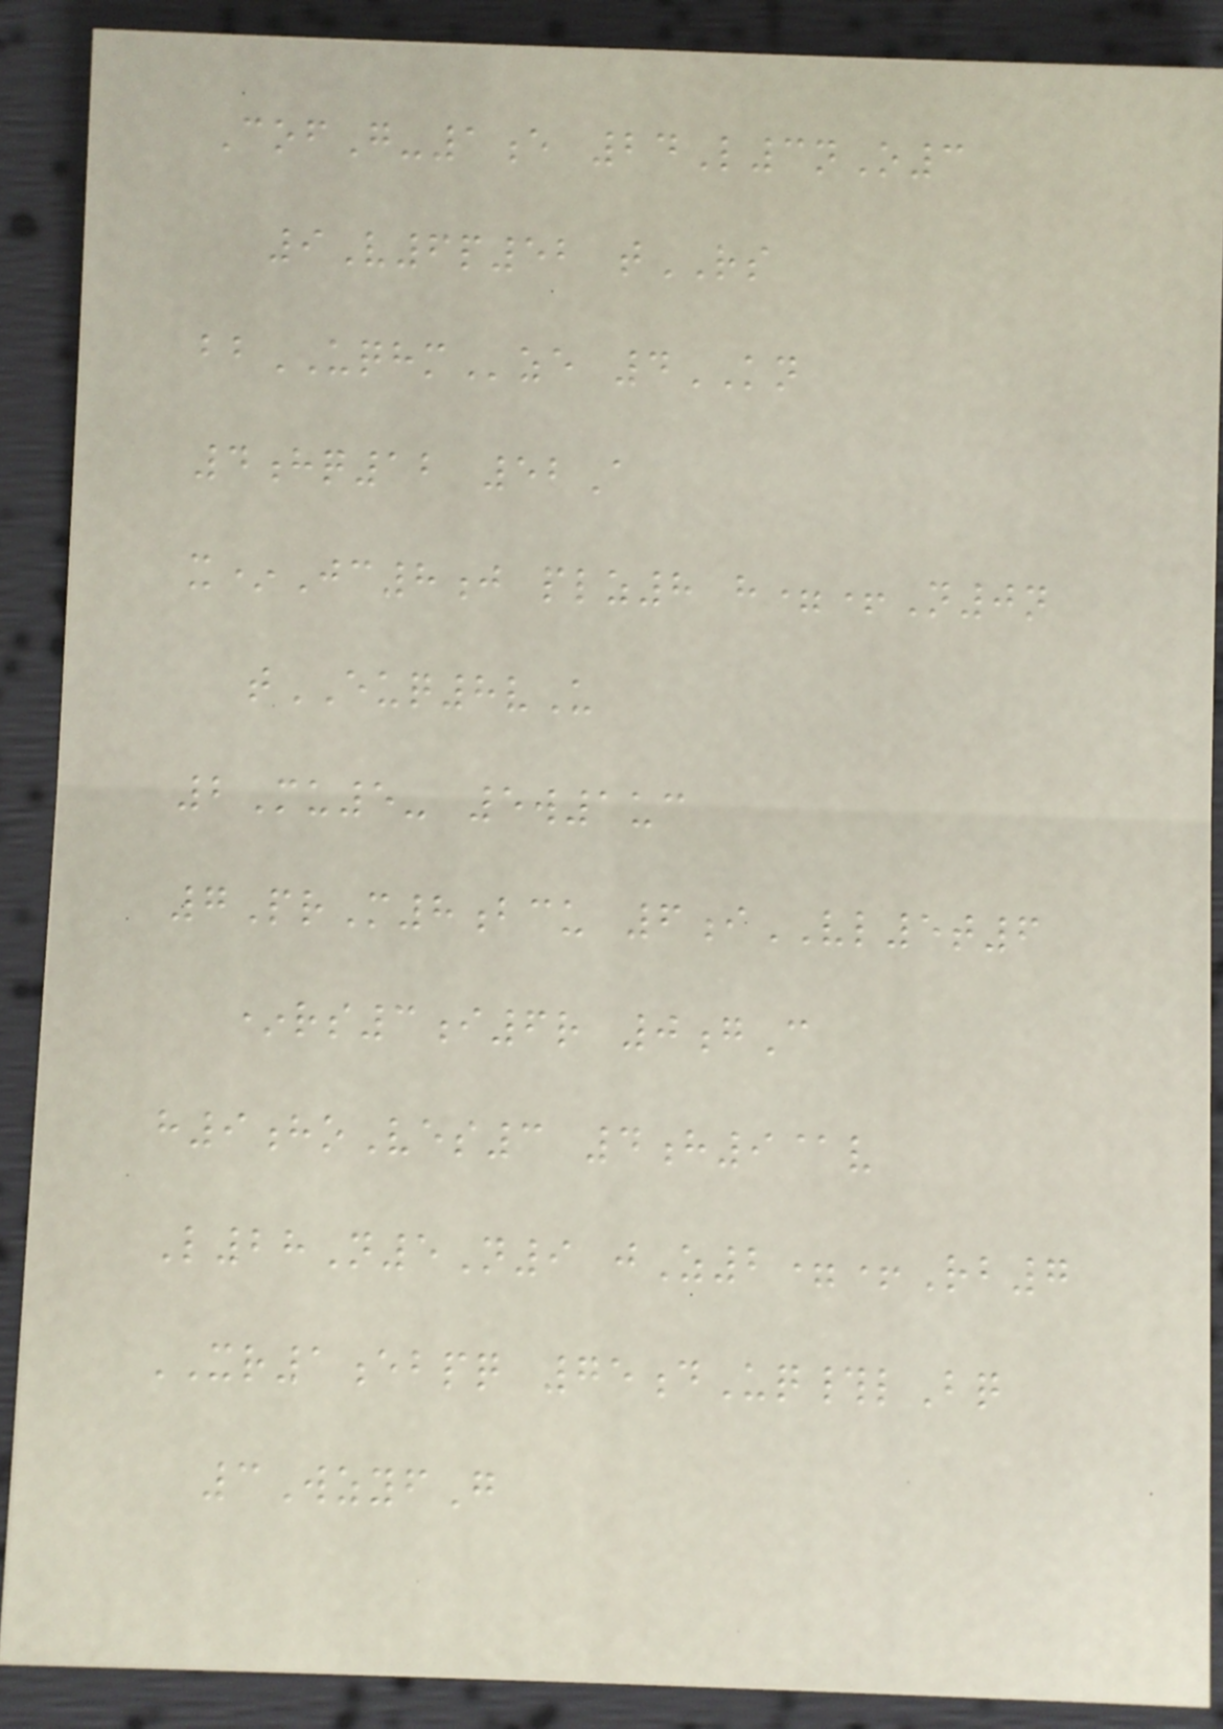CofG-1e 24L3nO3
9V6p52 tRS
bbUQHMze 4KN
4hq12 52A
x*Jc8j plz8 h=+N0n
tEUQ8vU
2Mu5- 5w1uc
7PrM8bcu 6iVL5t6
*rs3i6r 0gC
h9hoVes3 4h9@v
L28N5N9 jZ2=+Rb7
XR1ebpq 75dUq#lBq
3WzyfG
